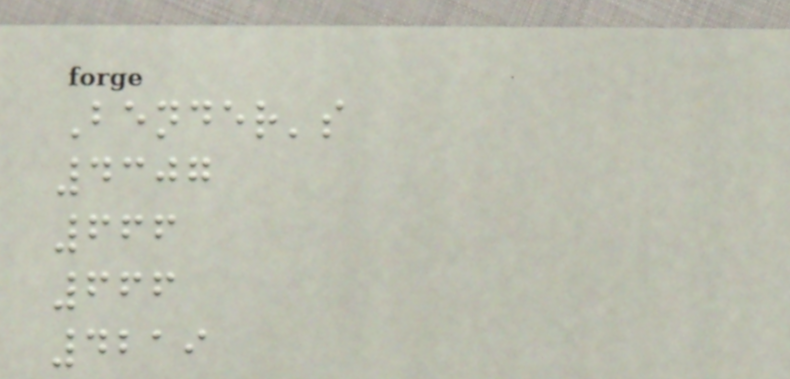Bender's
4307
666
666
4219
